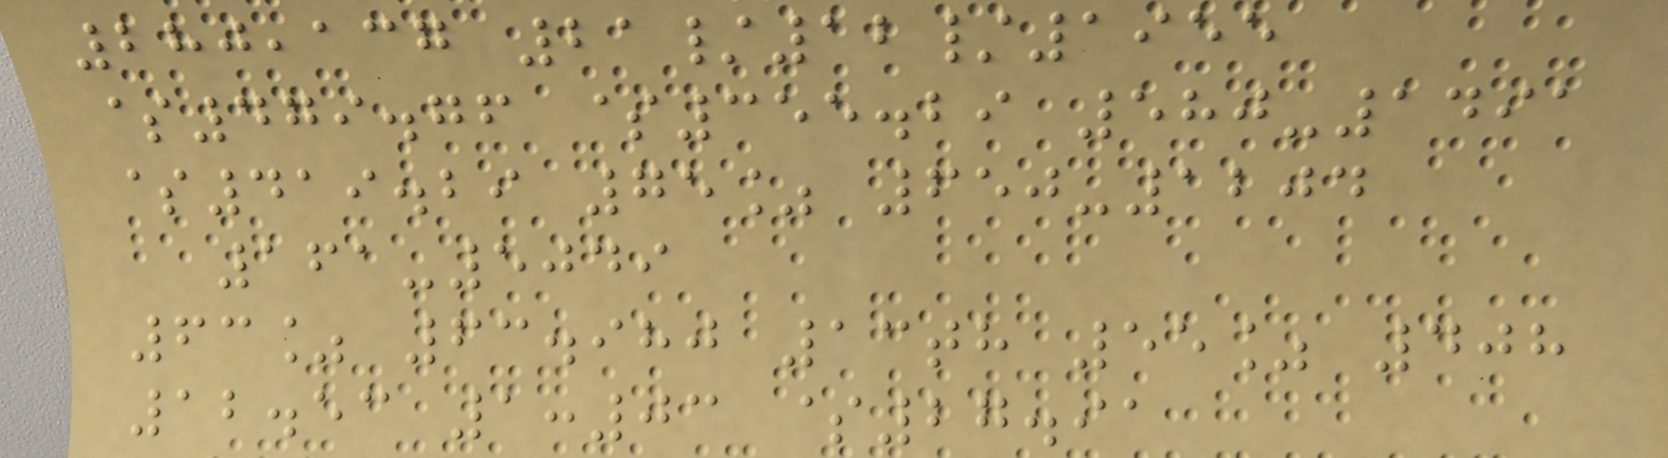280,137 21/12/1955
$479.76 $355.29 580-1491
$419.29 75% 650-1204
161-5049
63% 63.980 13th 55% 408
12.53 1:03 $27.91
